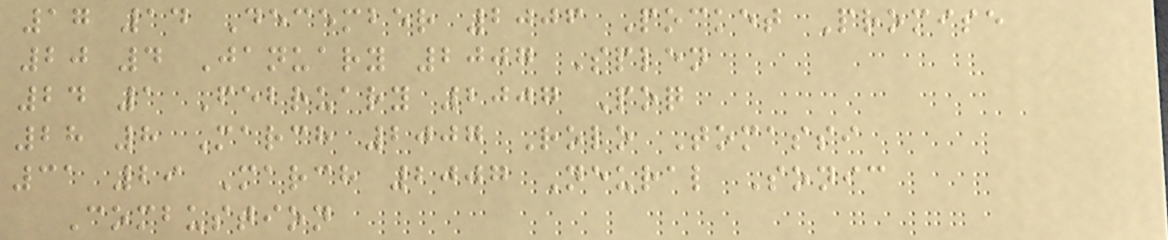17 14 December 2006 Pocket Promise
20 4 January 2007 Splen
24 1 February 2007 Poq
28 8 March 2007 Rolo Tomassi
31 29 March 2007 Neural Sonic
Combustion
